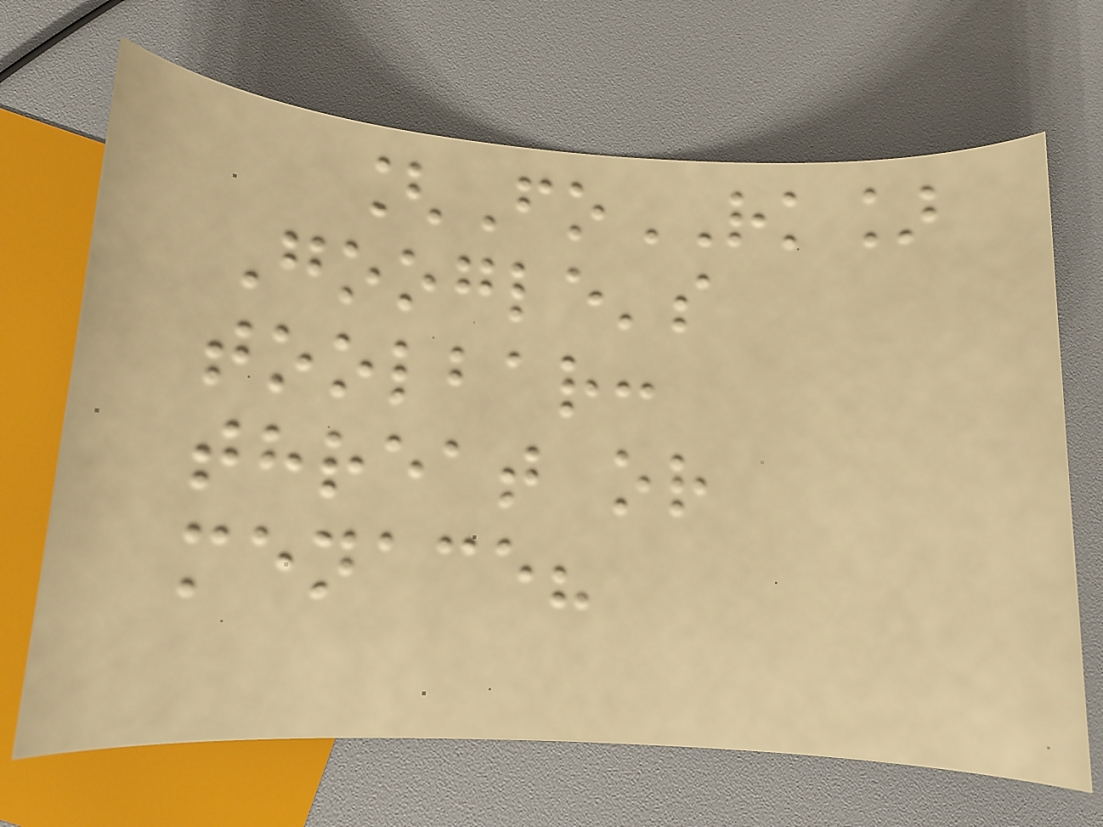[FoRK]
Google's
toolbar:
threat or
menace?
